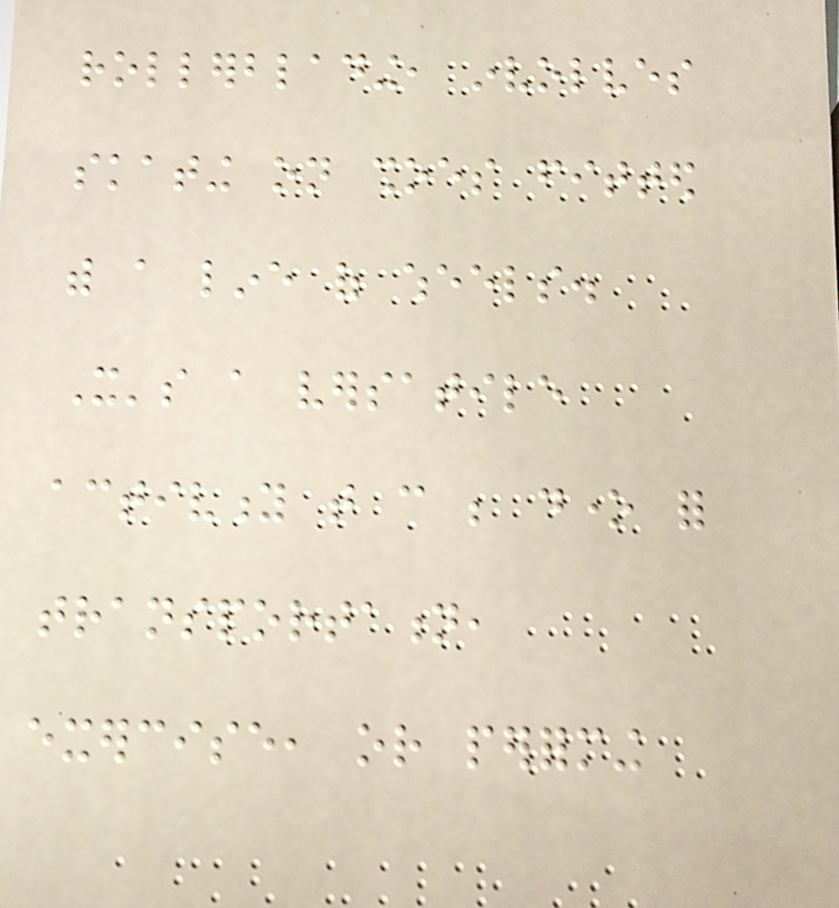rollerblading, involves
skating on shoes fitted
with a line of wheels.
It's a versatile
activity that can be done for
transportation,
exercise, or performing
